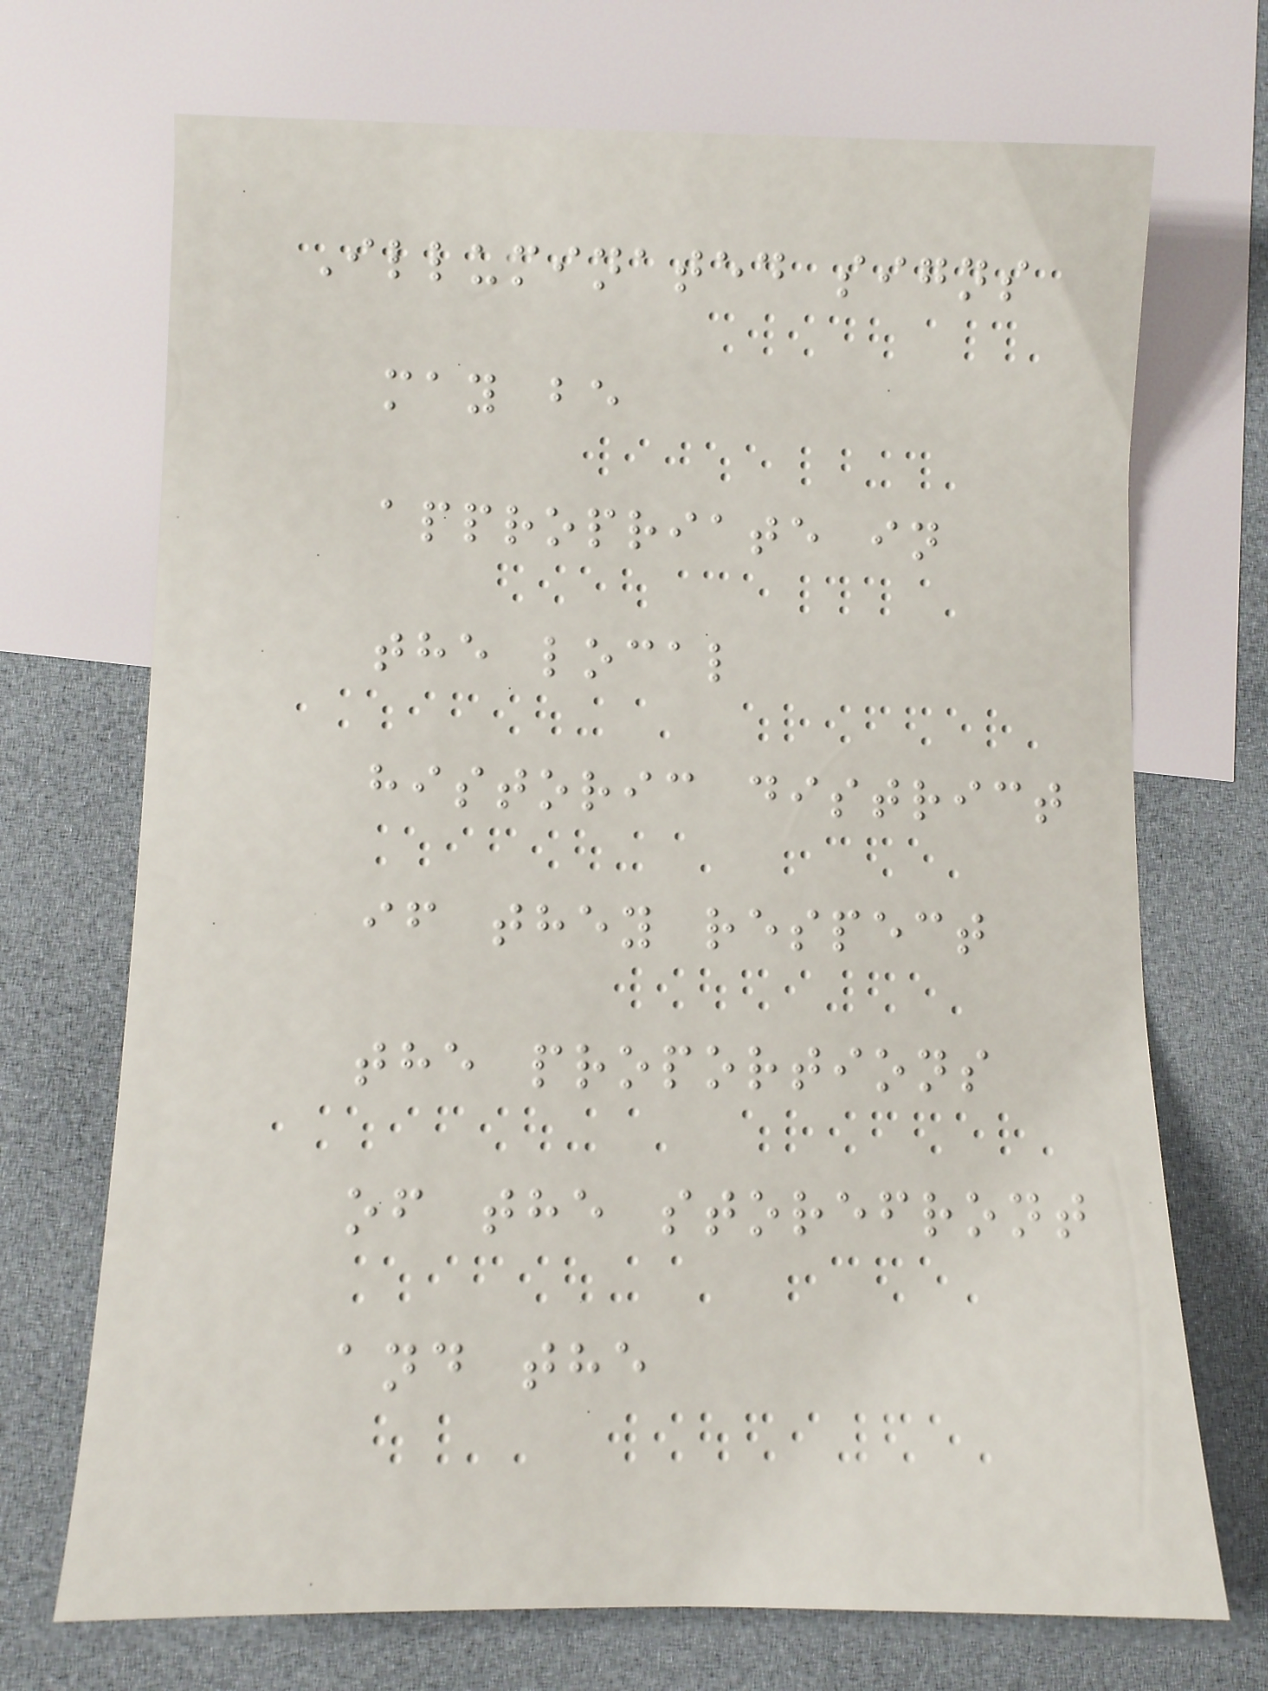Illuminated signs
may be
appropriate in
the local
historic district
if they respect
the proportions
of the storefront
and the
